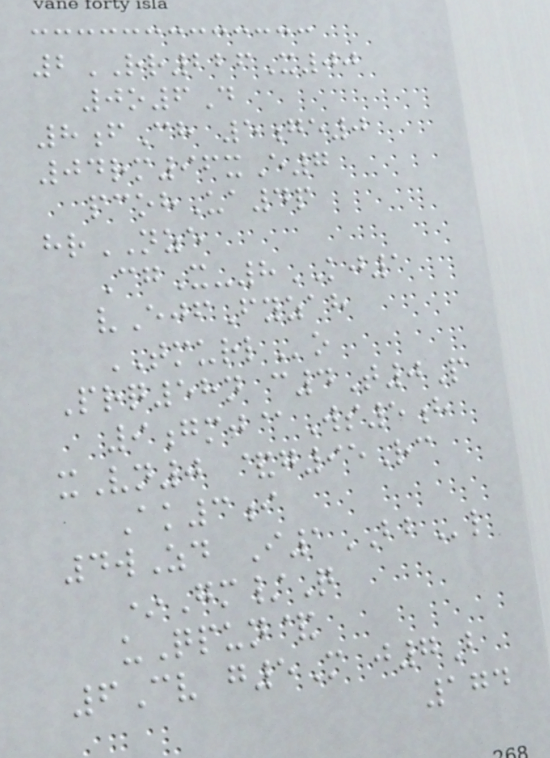2RR226X00
0o6D
8fCh 5ge0
04rm96xE7
pcohUa4p
hrNZE
CgX-8KJ1
vEjfFyzah
TMURLo
Prq58n c4T0P
9gmj@Ws5h
xVn0 &g95Rc
Ak3i
4wZd I1BBl
*Gm/Q
uQpun&
6Cv g5M j7B
174
